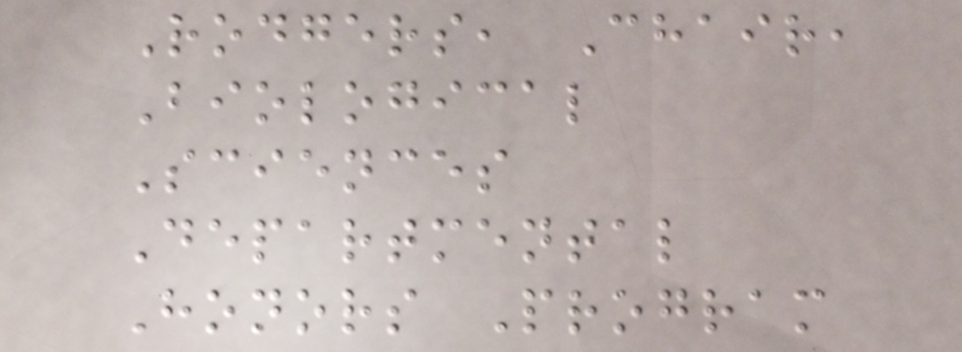Rodgers, Chair,
Biological
Sciences
Departmental
Honors Program
